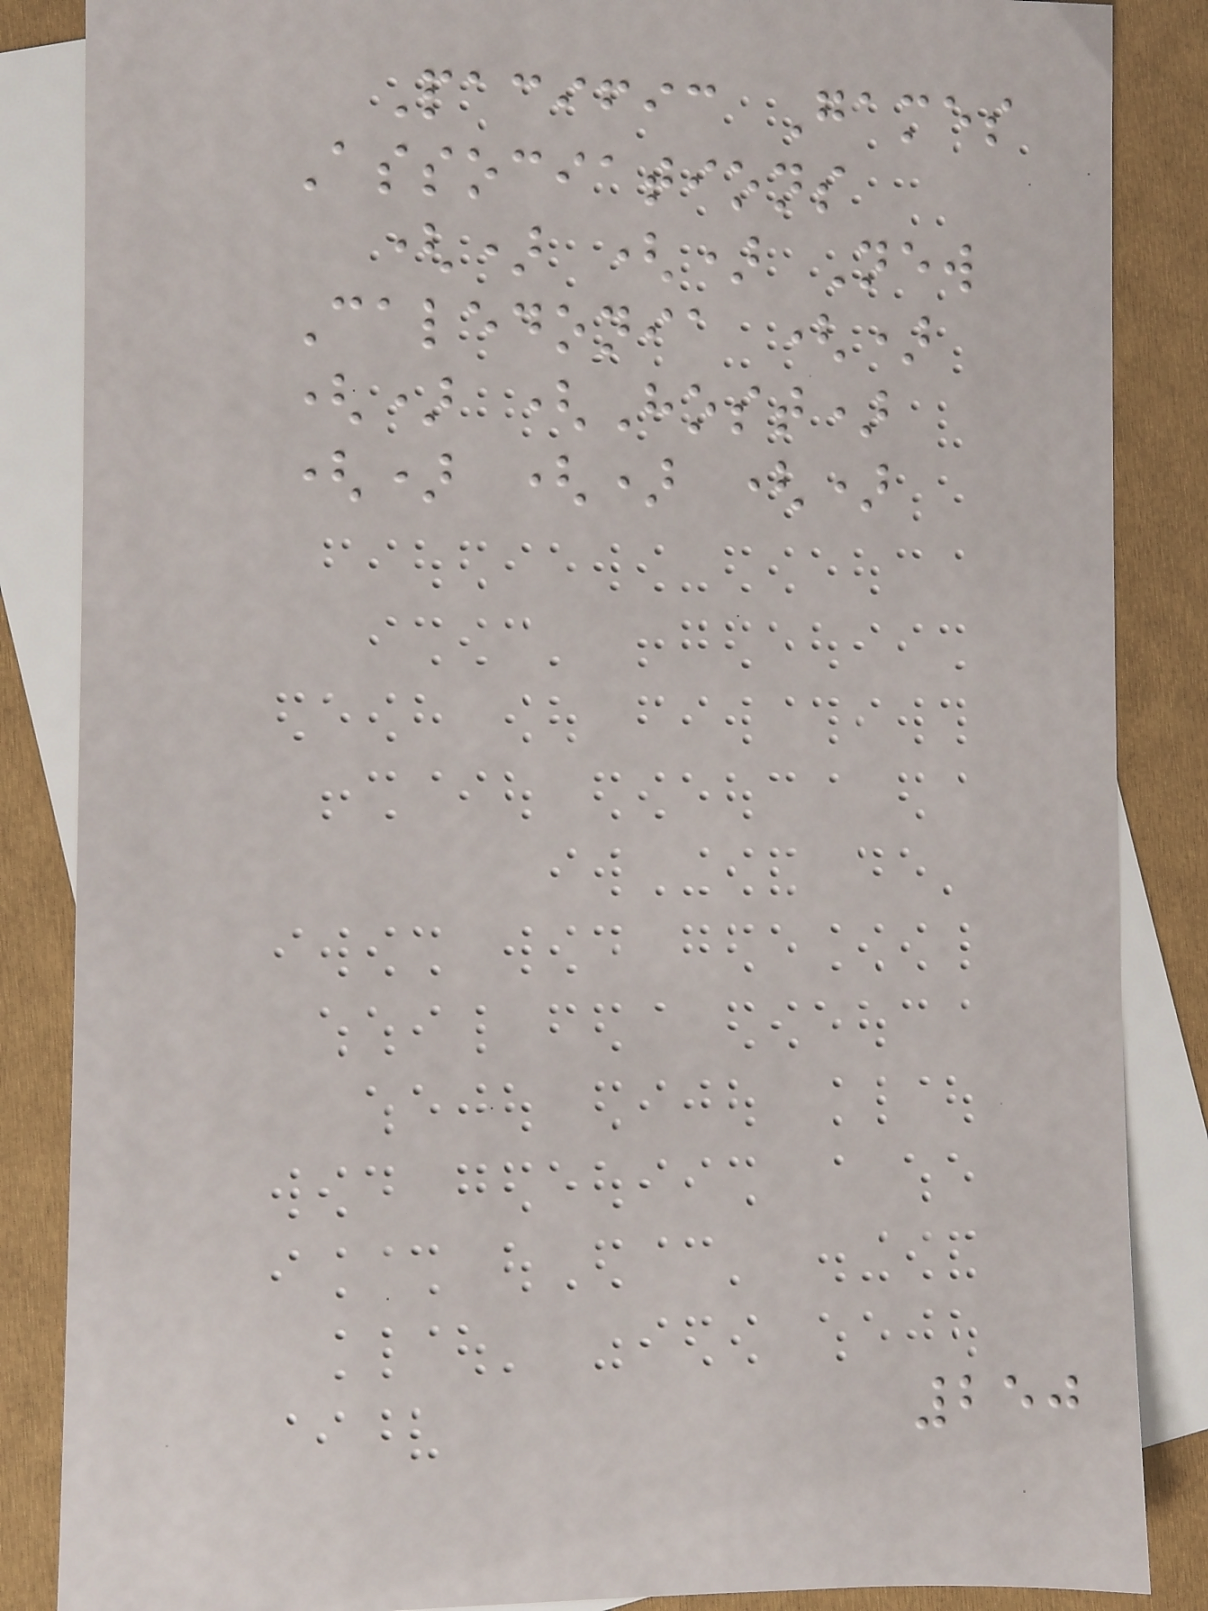Pacific Games
Associations
() () New
Caledonia ()
() (Host)
() () ()
250
